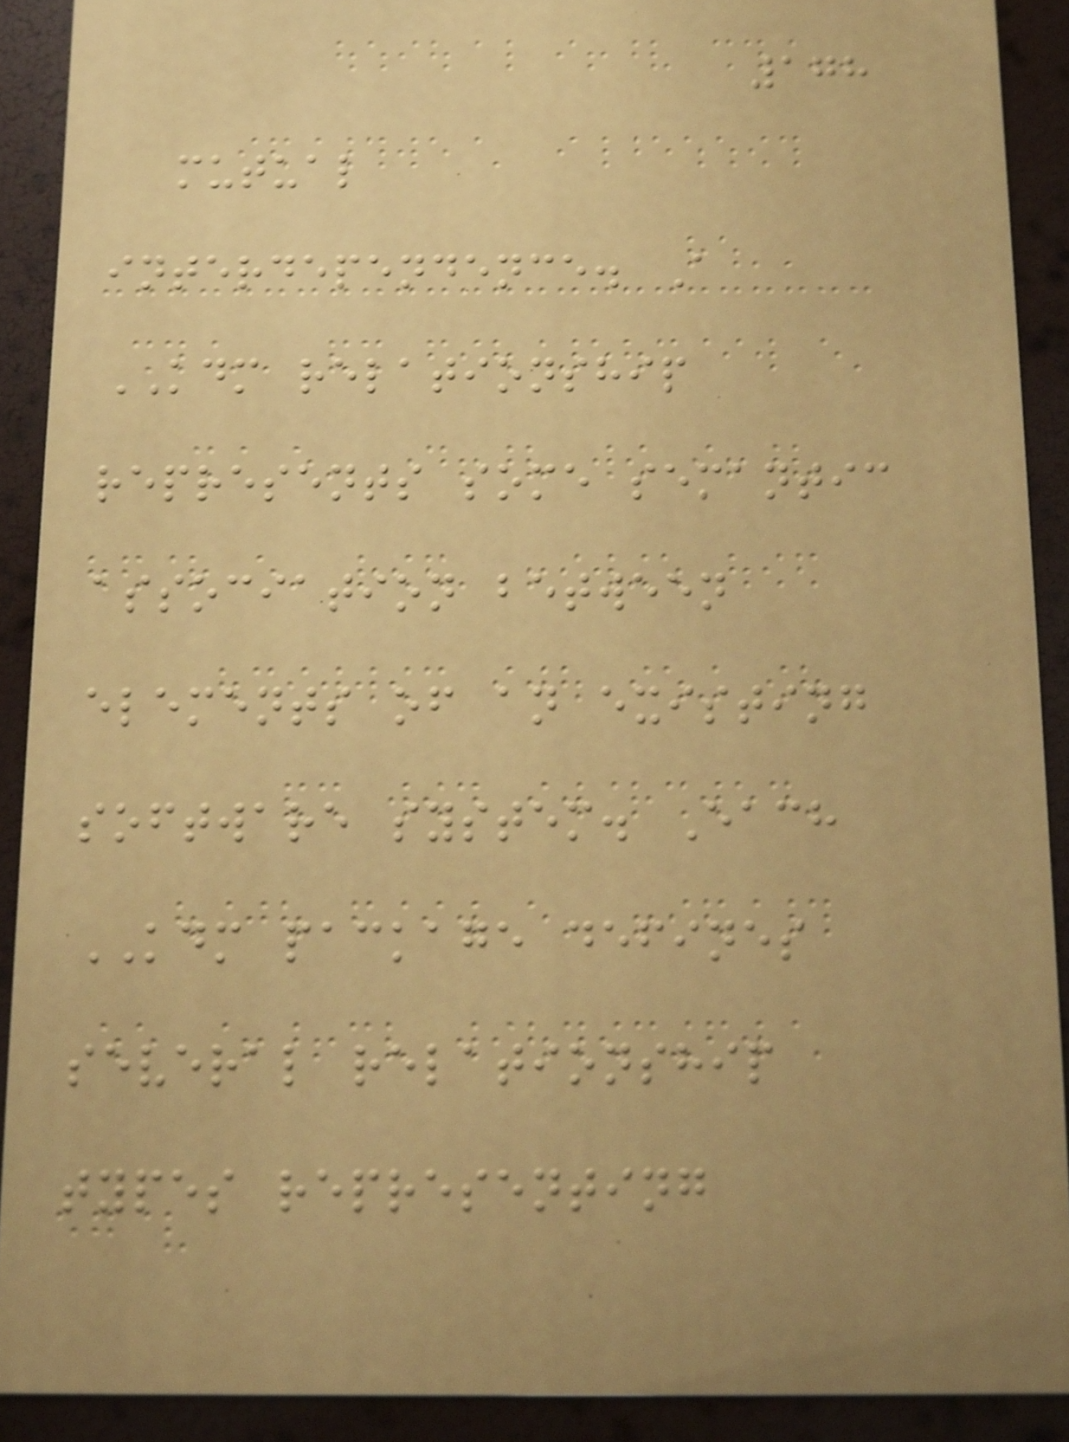178
mutual
interdependence. A
KDM relationship
represents some semantic
association between
elements of an existing
software system. Each
KDM package defines
several relationship
types representing
